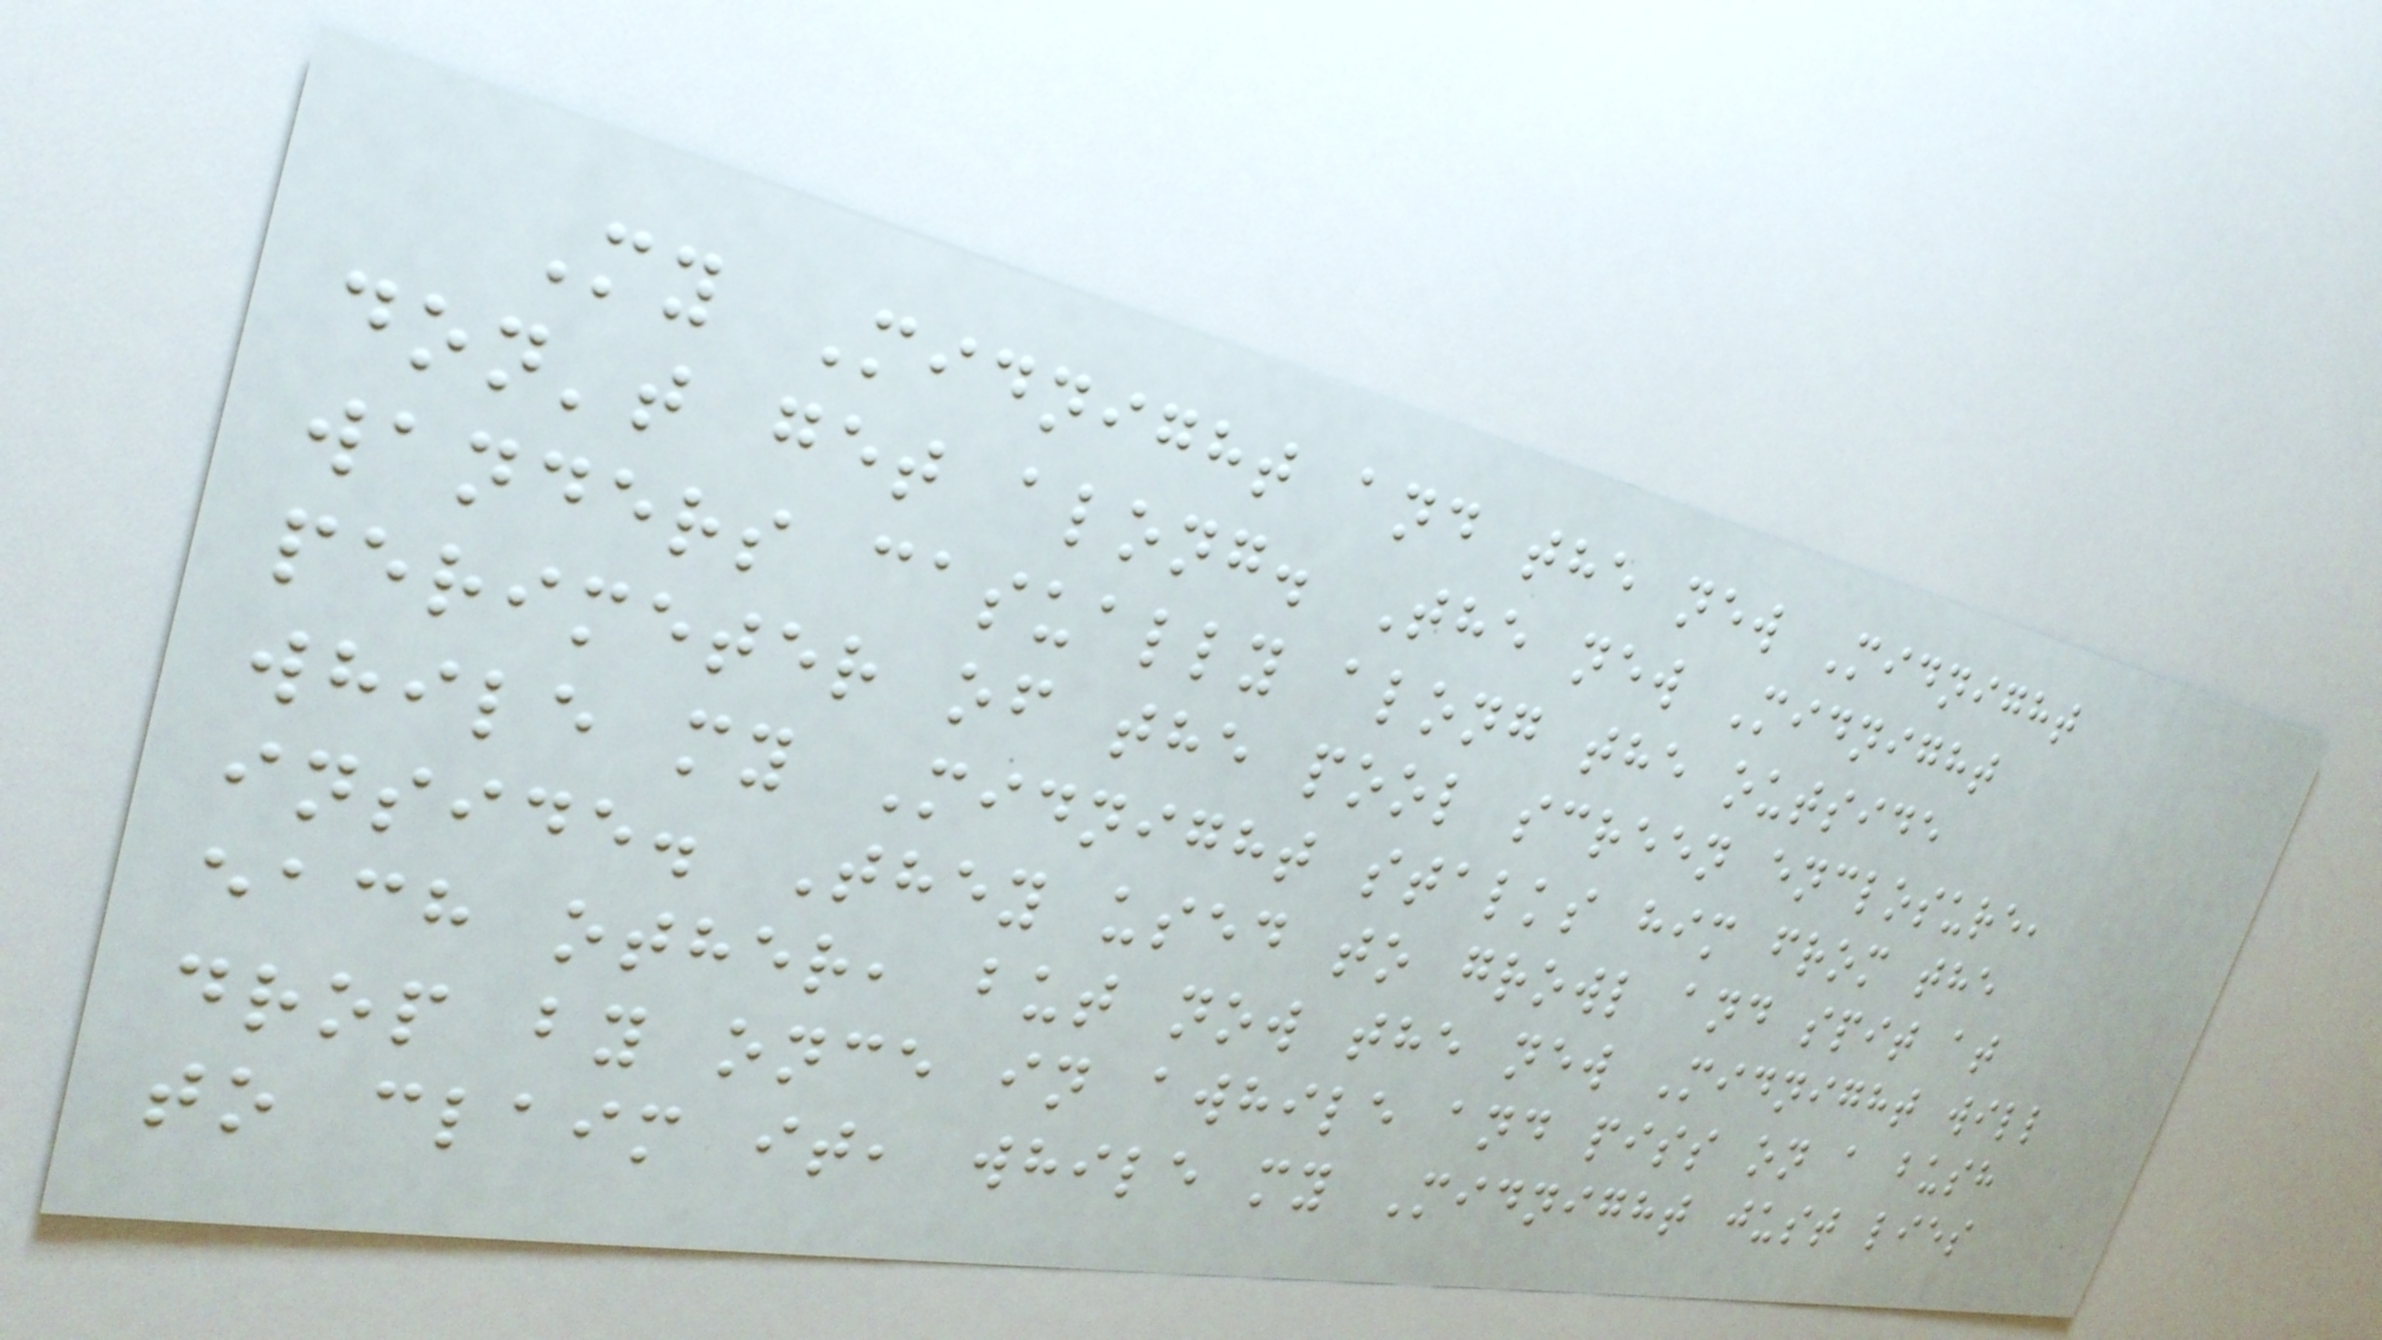My Midnight and the new Midnight
don't get along. The new Midnight
wanders casually along the outside
perimeter of the pool screen enclosure,
while my Midnight stalks him from the
inside. They used to growl and spit at
each other, but now the new Midnight will
drop by once in awhile and piss on a bush
to claim it, while my Midnight just lies
